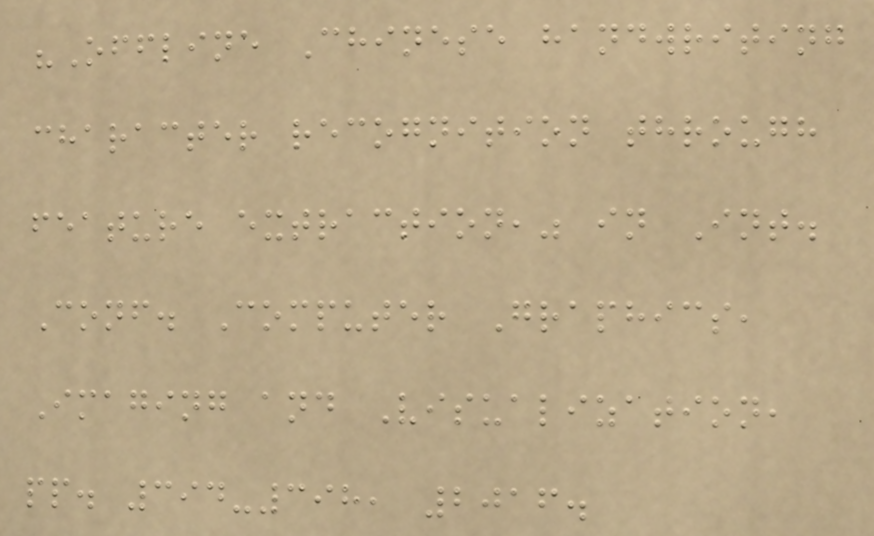"Offline Chinese handwriting
character recognition through
feature extraction," in Int.
Conf. Computer Graphics,
Imaging and Visualization,
pp. 394-398, 2016.
